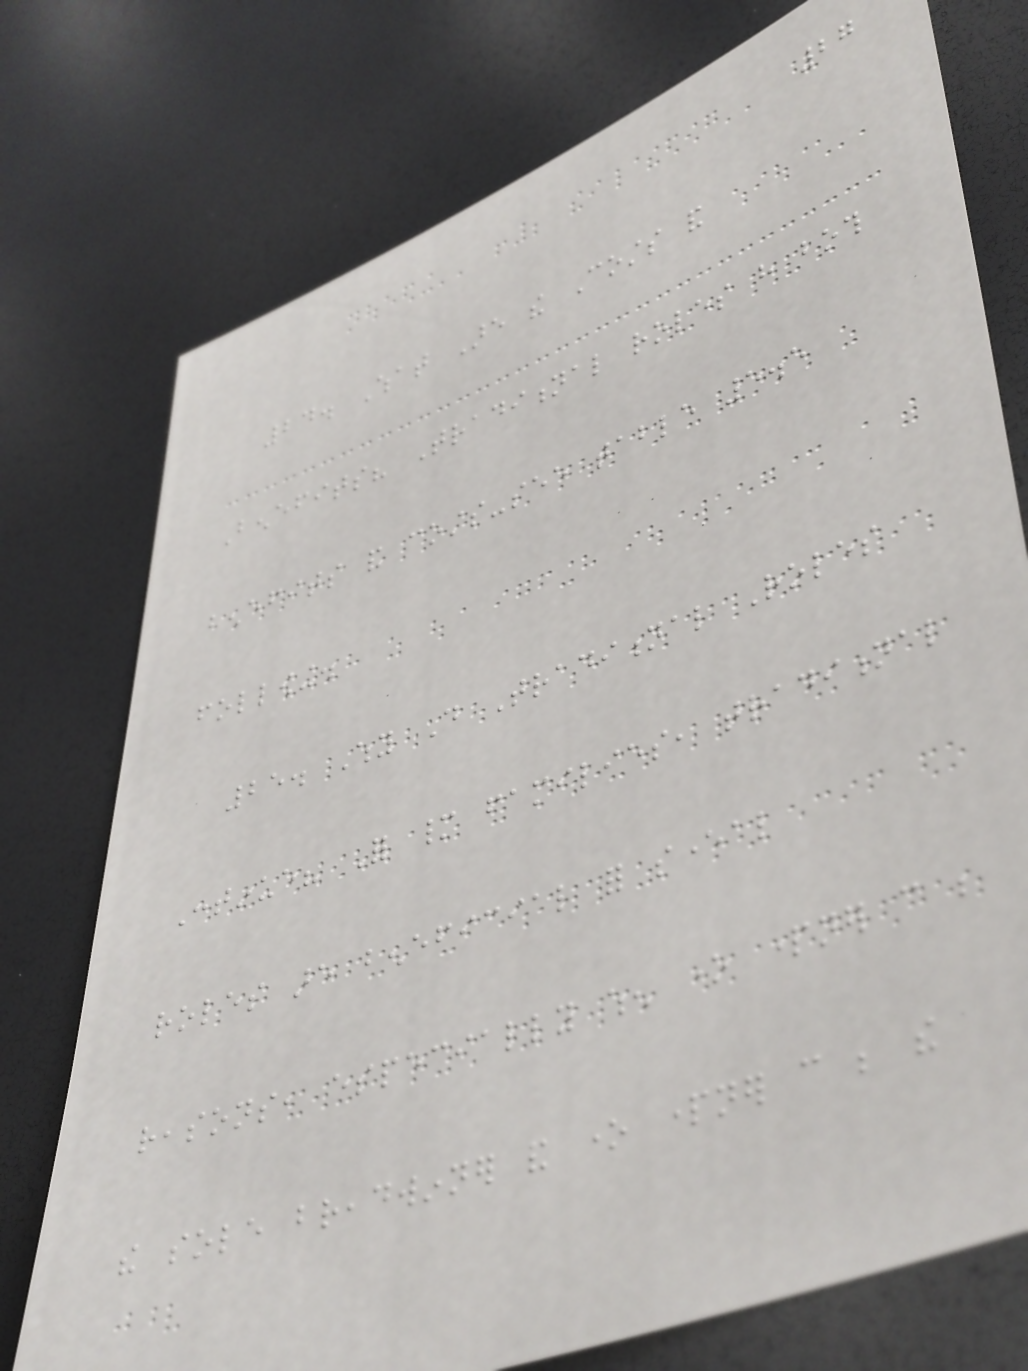27
24. What Are the Costs and
Benefits? Traditional roles have both
benefits and costs-see table 5.5
following.
25. Why Do Traditional Roles
Continue? For many families, traditional
roles are beneficial for several
reasons, especially when one partner can be
the sole breadwinner and one partner can be the
